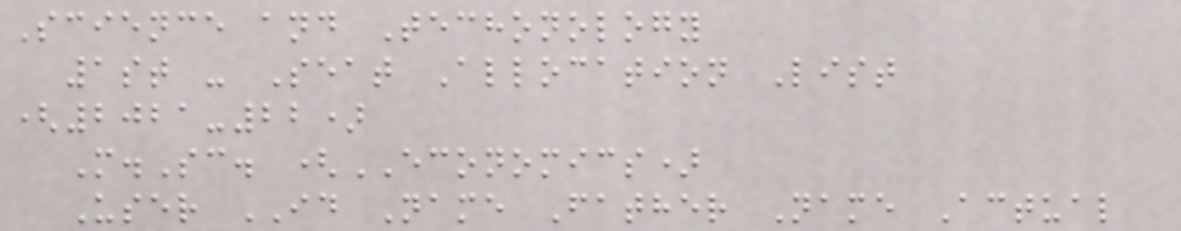Science and Techonology
1st - Seat Allocation List
(2021-22)
M.Sc. (ECONOMICS)
User ID Name Father Name Actual
